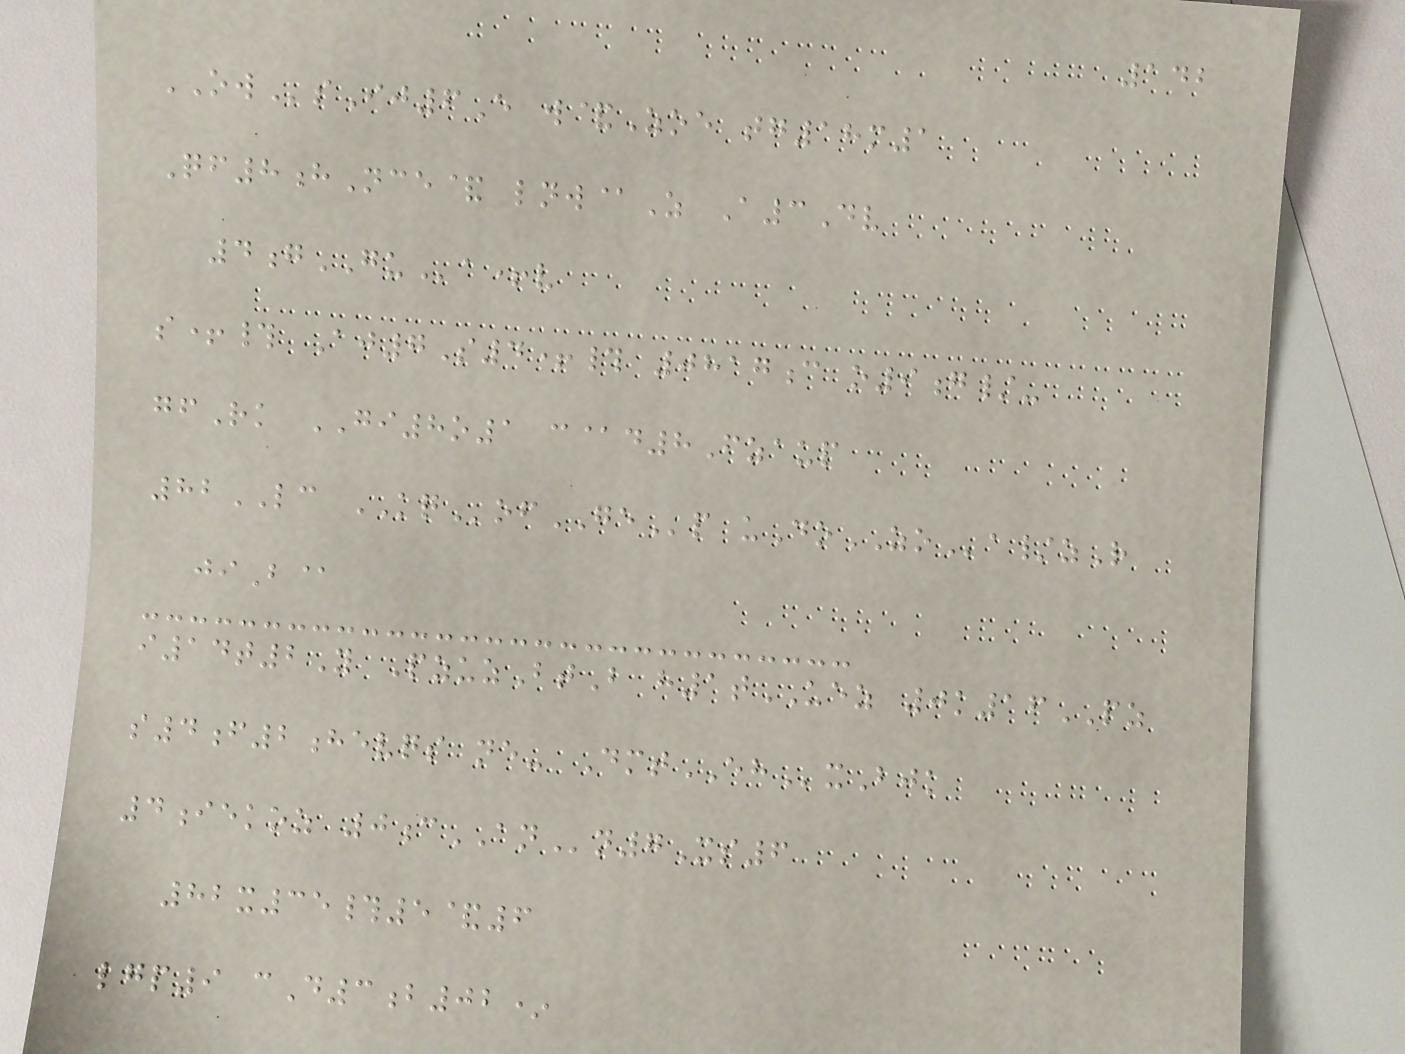142
OWsIj6E w&Zoe tg18m1
Qf8hNce& lnw@Z A3Dv
4gGUa+v
s+# Aj7S4+# 0817c o9g/-
gfRk GI8o1 c@d8Fzaup
82LC KQofGEp uDoZOa/zR
jiB@
i14t2Y PzuzBtB h1tUEZ 0k16PZ
s4f2hevqs ne- DmtEHxBjk
4iekoz 0cANn7Xs6
82x35#5&6
lgp9 cD3b02*
